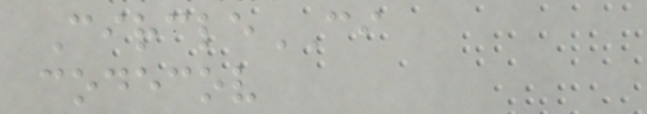CircleCI
codecov
